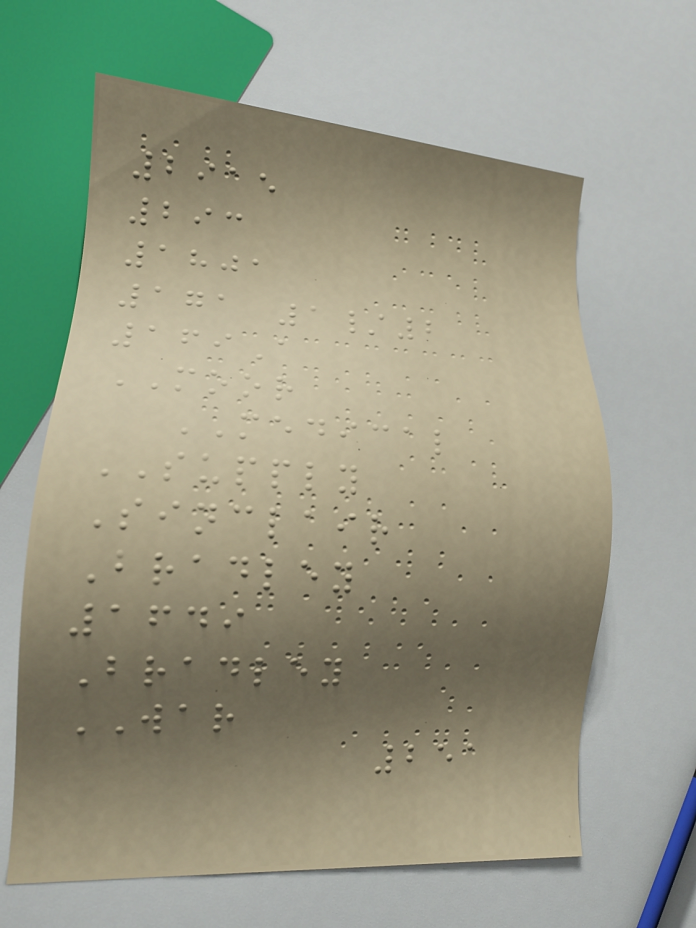2915
293
1801
171 1/2
169A
MOOR
MEDICAL
SUPPLY
Sinclair
Bradley
1649
Bradley
WAR
251
